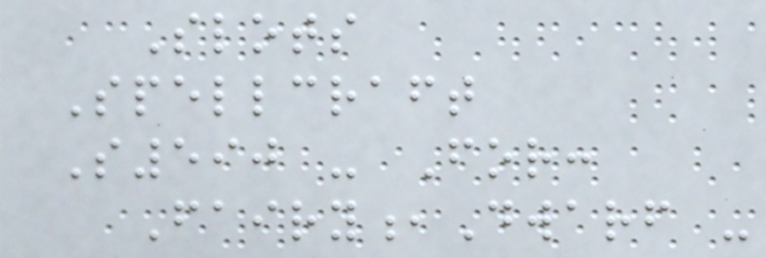Slots
Spellcraft
S590 - For:
Fairy,Dwarf -
